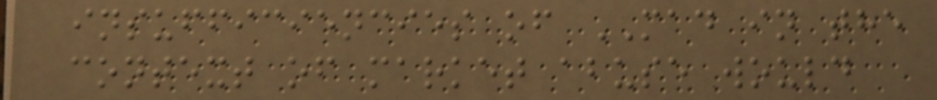insufficiencies of MAD in the
context of market abuse would
